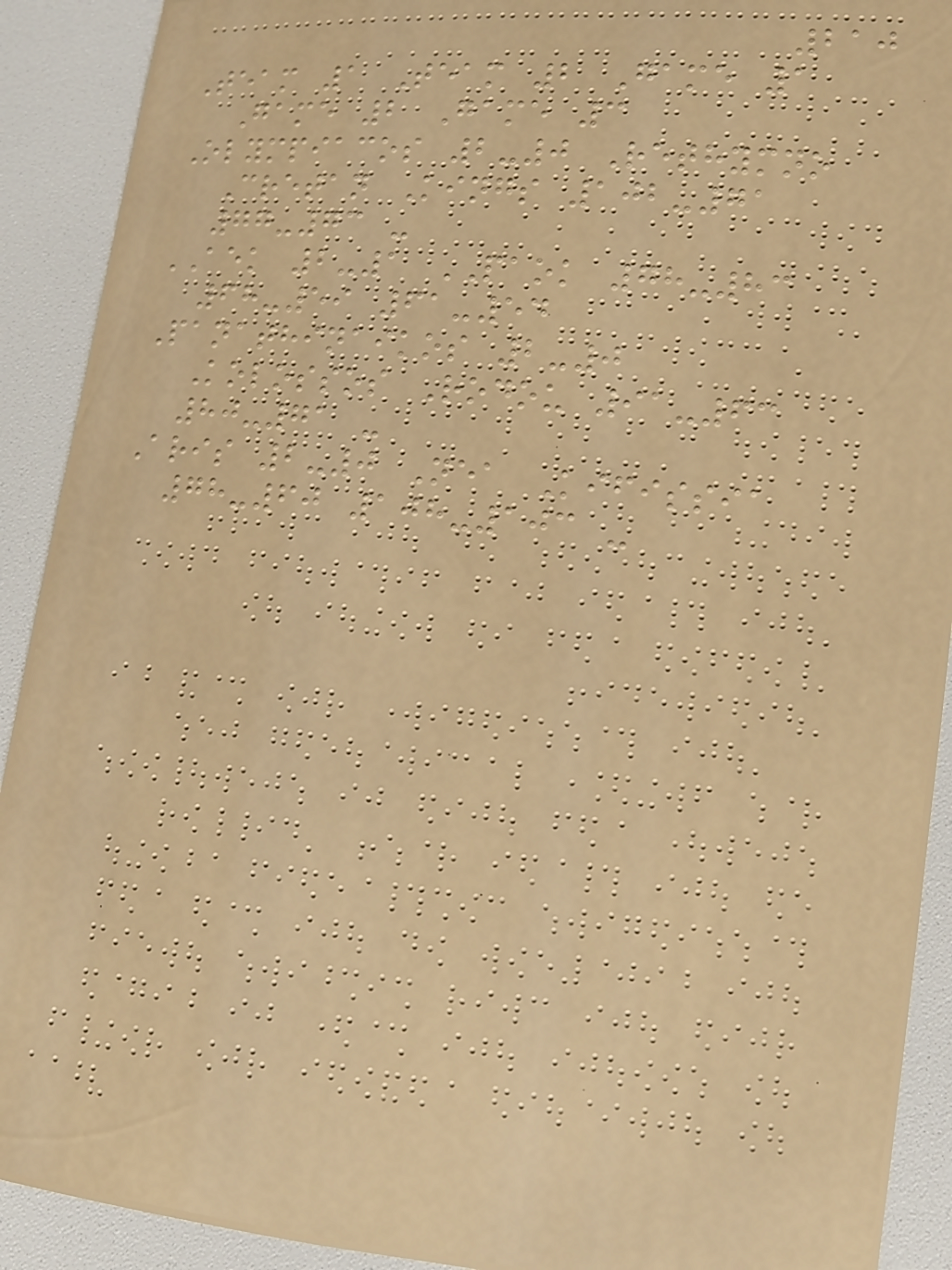210
Team 1 Team 2 Game 1
Game 2 Game 3
Olympiacos 2-0 Rethymno
Cretan Kings 102-71
77-73 -
AEK 2-1 PAOK 78-83
68-59 61-54
Panathinaikos 2-0
Kolossos Rodou 91-63
80-71 -
Aris 2-0 Nea Kifissia
78-60 108-103 -
